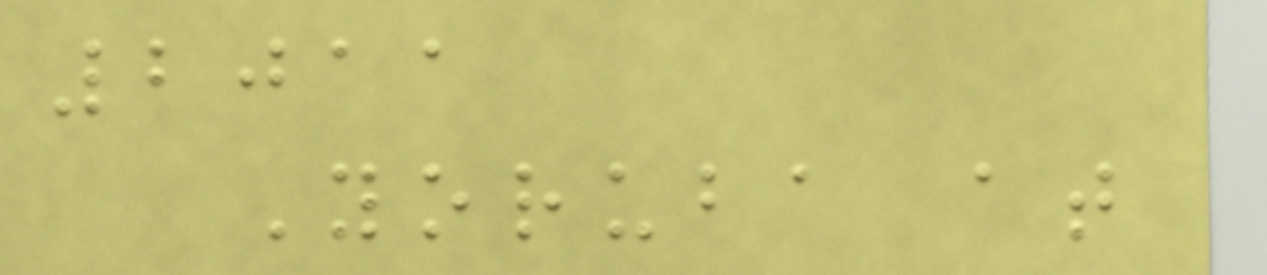2011
Yoruba at
